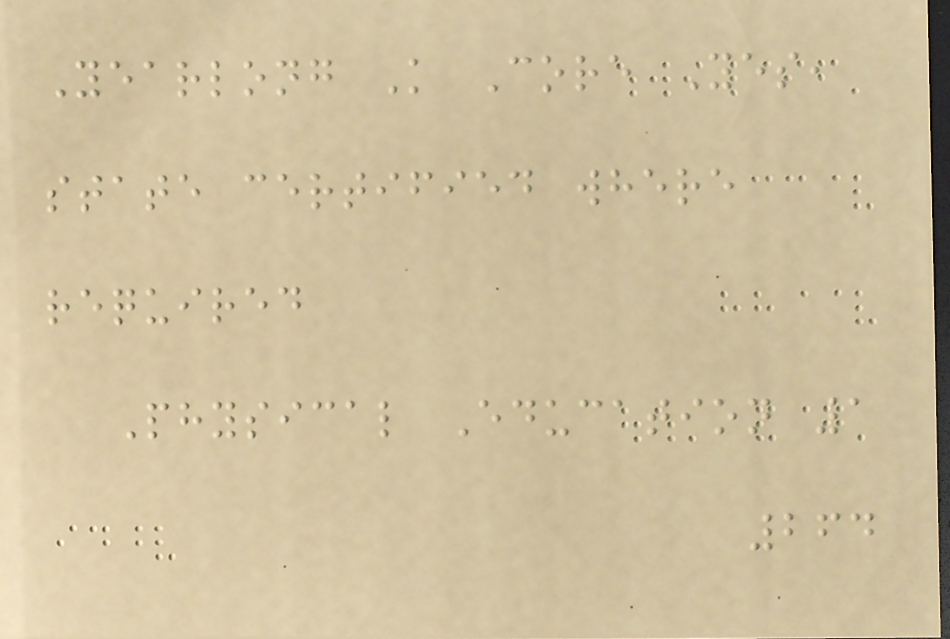Yearlong K Core Yes,
state certified where
required
Physical Education 1
264
